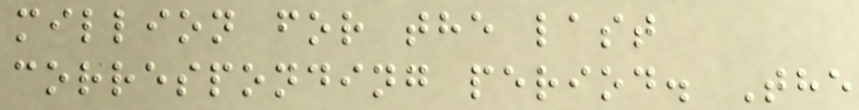million for the last
corresponding period. The
